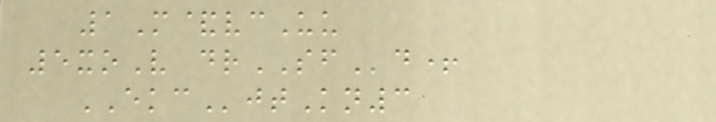1M&vcUu
5xoV drSFd+
EKCjtKn3
